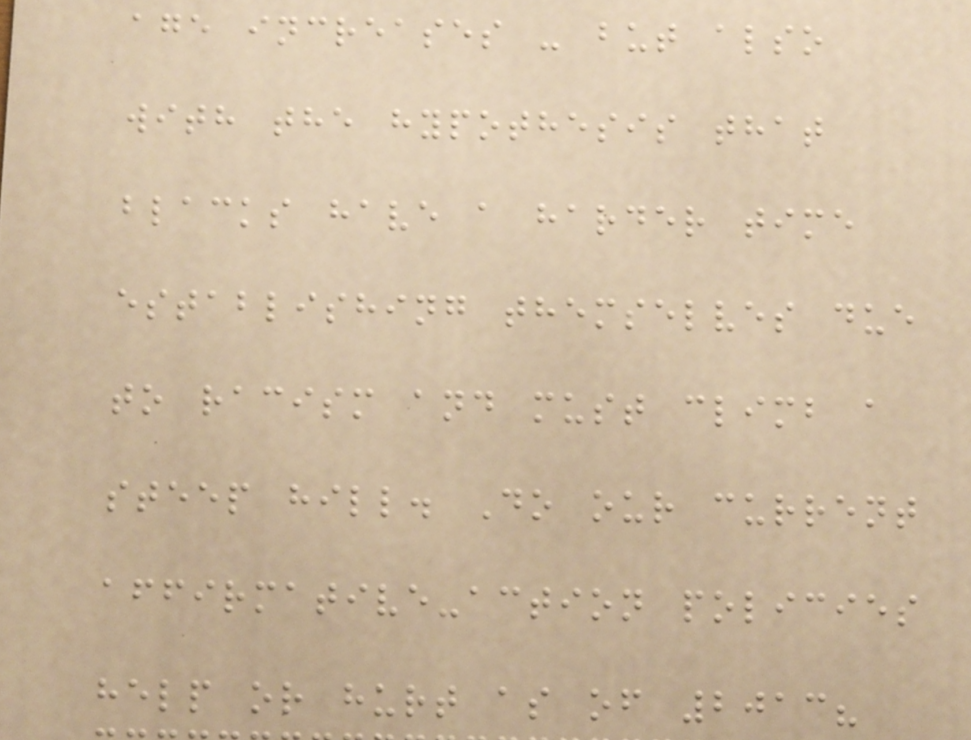age increases - but also
with the hypothesis that
blacks have a harder time
establishing themselves due
to racism and must climb a
steep hill. Do our current
affirmative-action policies
help or hurt as of 2013?
